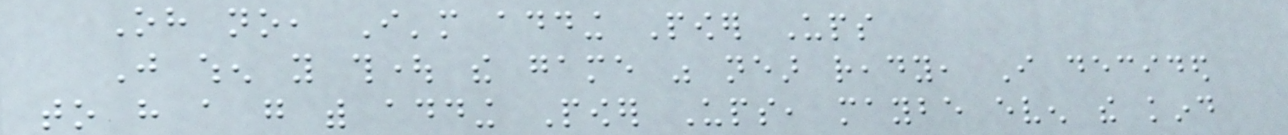Oh no, I'm adding Power Ups
Just when you thought the game was near ready, I decided
to have a go with adding Power Ups, maybe even the kind
